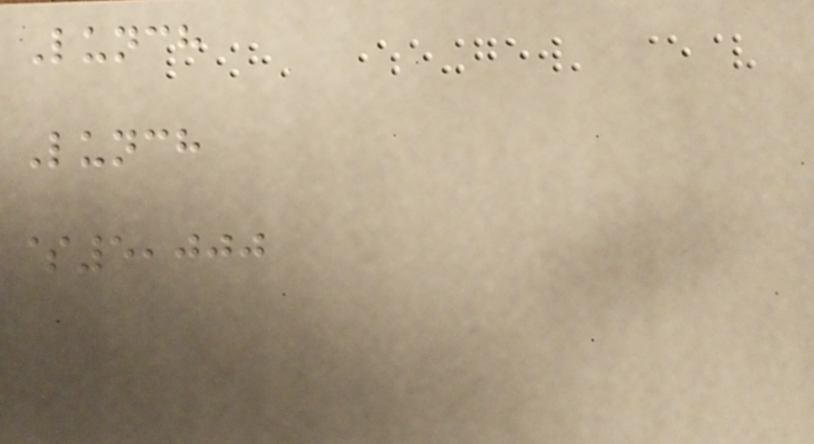Lunch
Lunch
$5,000
